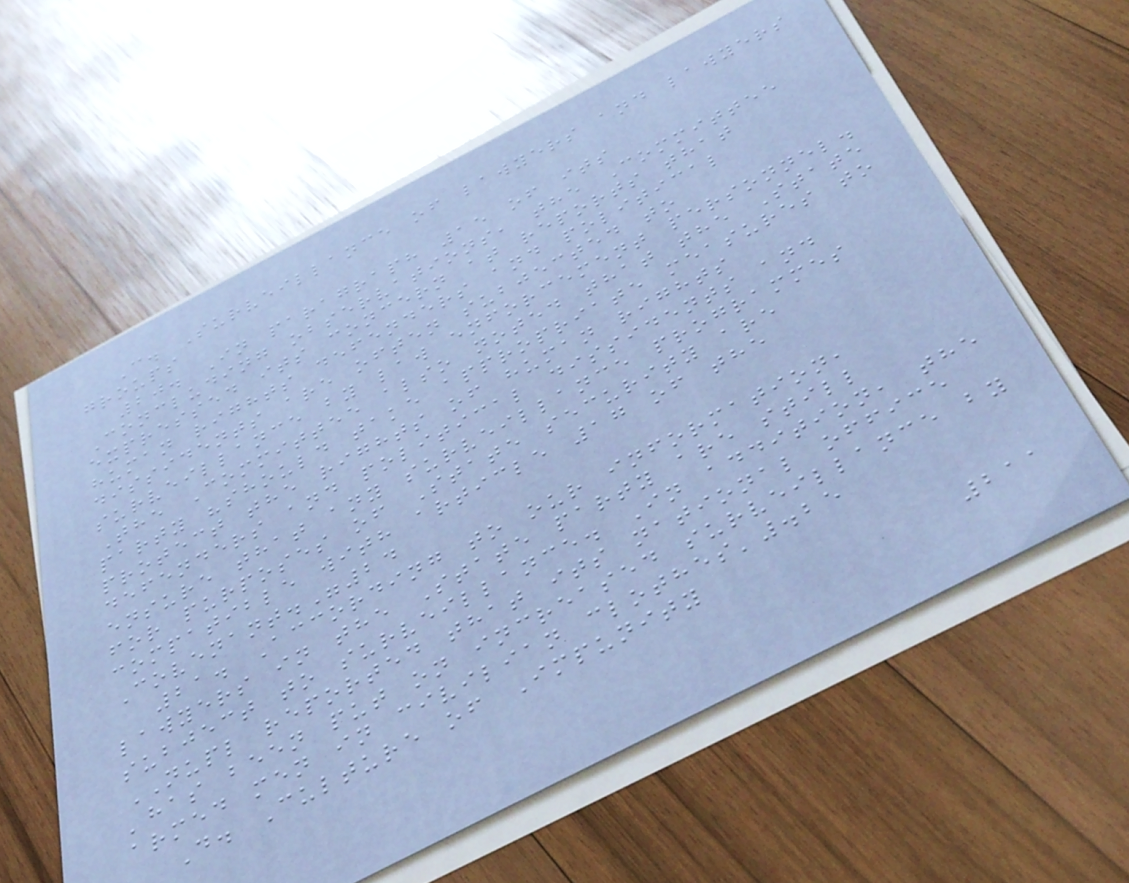C. Surveillance of lawyers and lawyers
groups
20. In paragraph 15 of its
Concluding observations, the Committee
expressed its concern at reports that
human rights defenders and political
dissidents are often subjected to
surveillance by law enforcement personnel.
The Committee also noted that the State
party "should take appropriate measures to
protect the rights of human rights
defenders and political dissidents and
ensure that any surveillance programmes
for purposes of State security are
compatible with article 17 of the
Covenant."24
21. According to our information,
lawyers in the State party are still
subject to surveillance. In addition, the
NUPL reported that its national office
'has been put on increased surveillance by
armed men in civilian clothes'.25
D. Culture of Impunity
211
